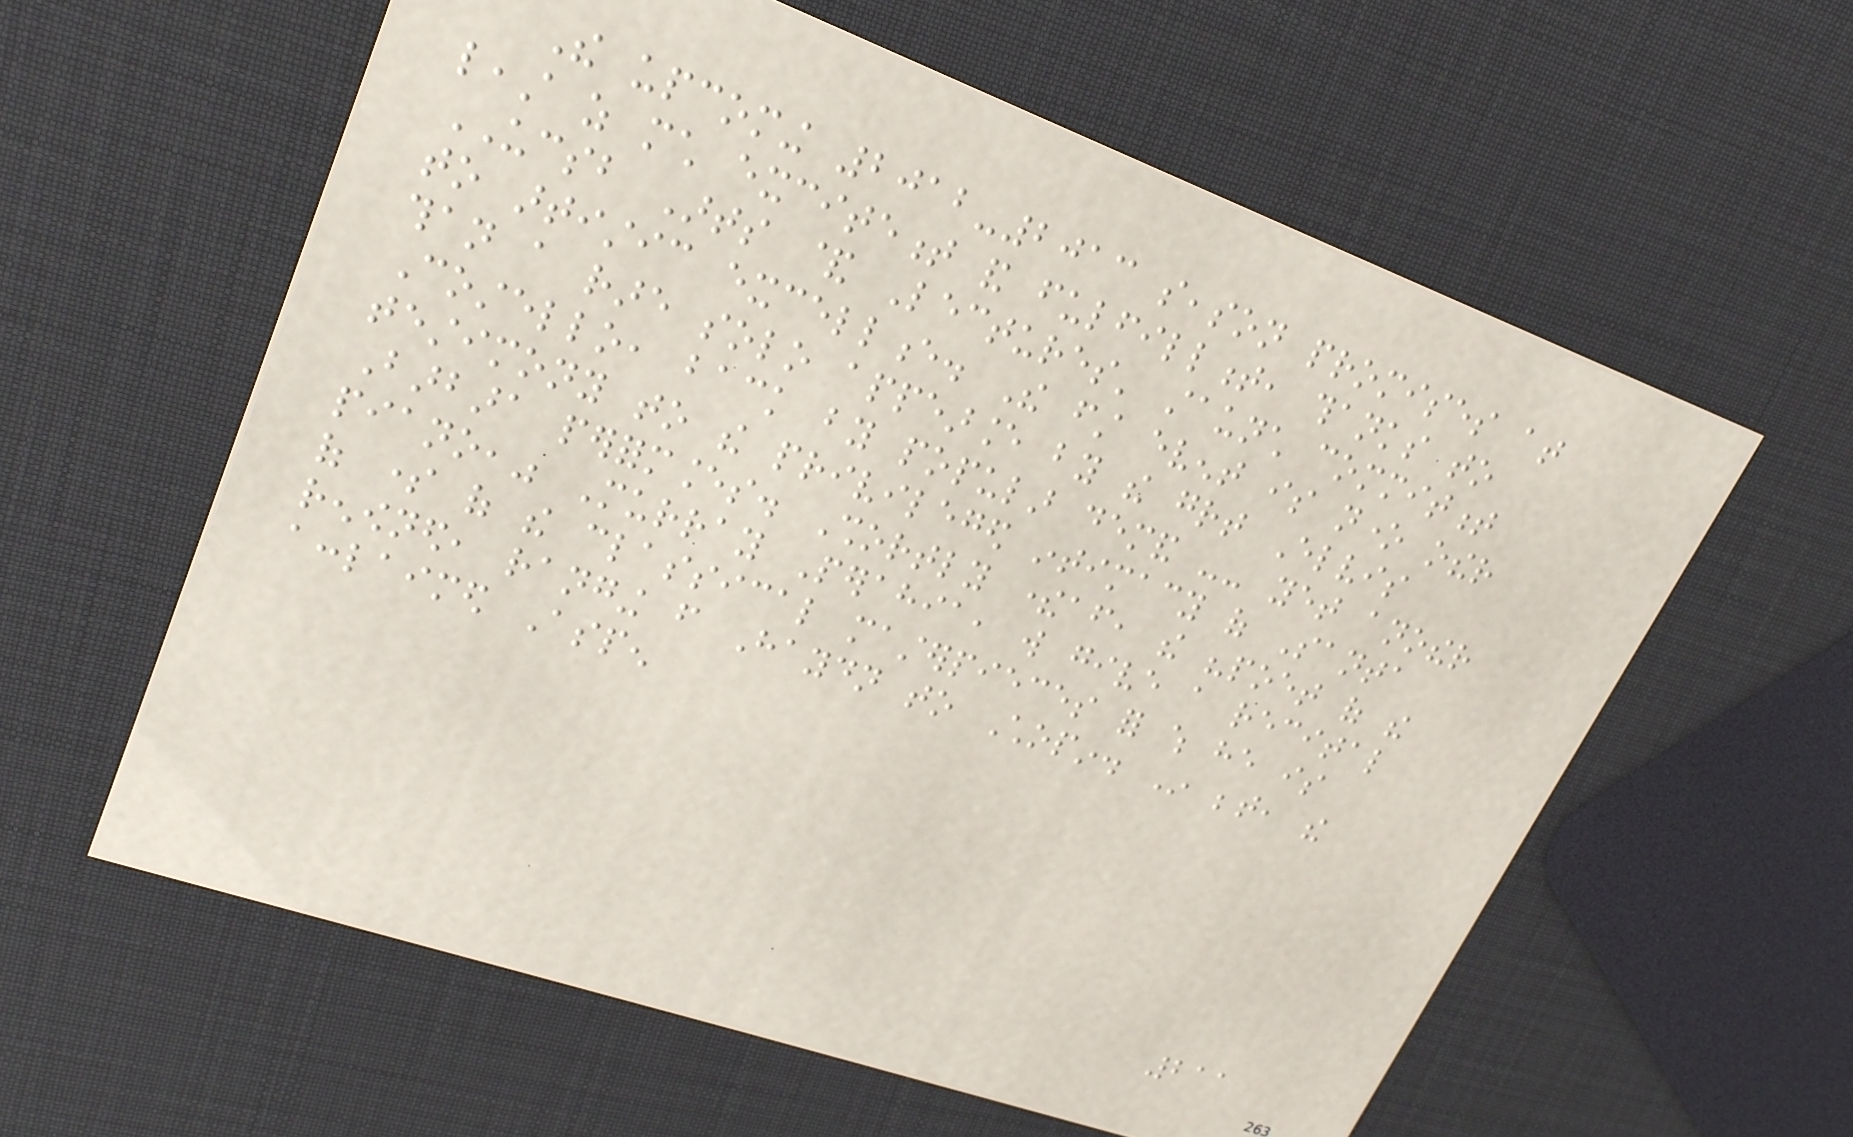The upcoming 2012-2013 season promises at
least as much excitement and fulfillment, thanks to
UCSB Arts & Lectures' staunch commitment
to artistic excellence. The first event is none other
than a rare solo appearance by the great Elvis
Costello, back by popular demand -- yet another
testimony to the privileged intimacy of Santa
Barbara performances. Shortly thereafter, the "poet of the
piano," Murray Perahia, will give a recital
of some of the classical masterpieces for which he is
renowned, ranging from Haydn to Chopin. In between, the
acclaimed Aspen
211
